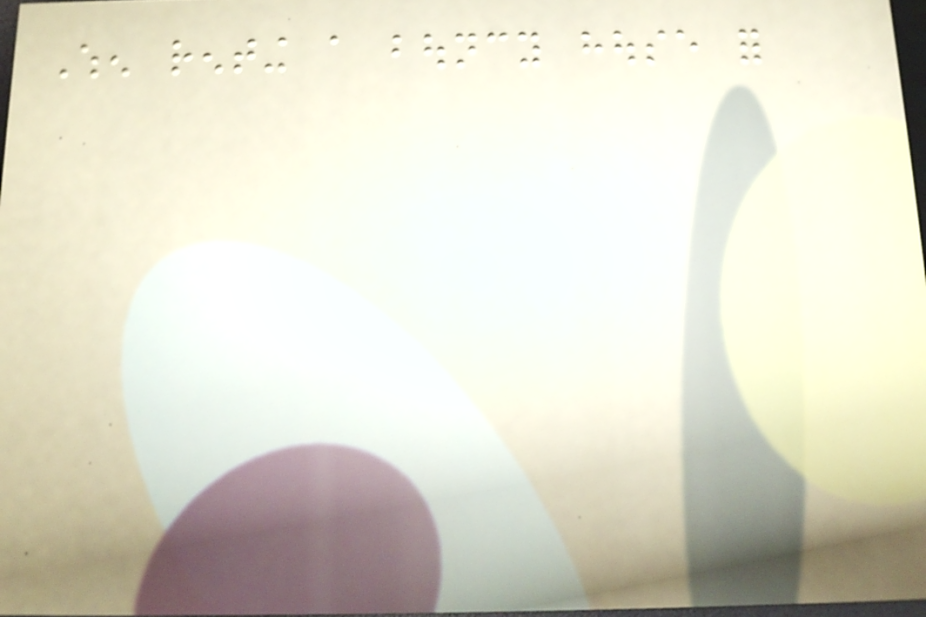When renting a bouncy house for
